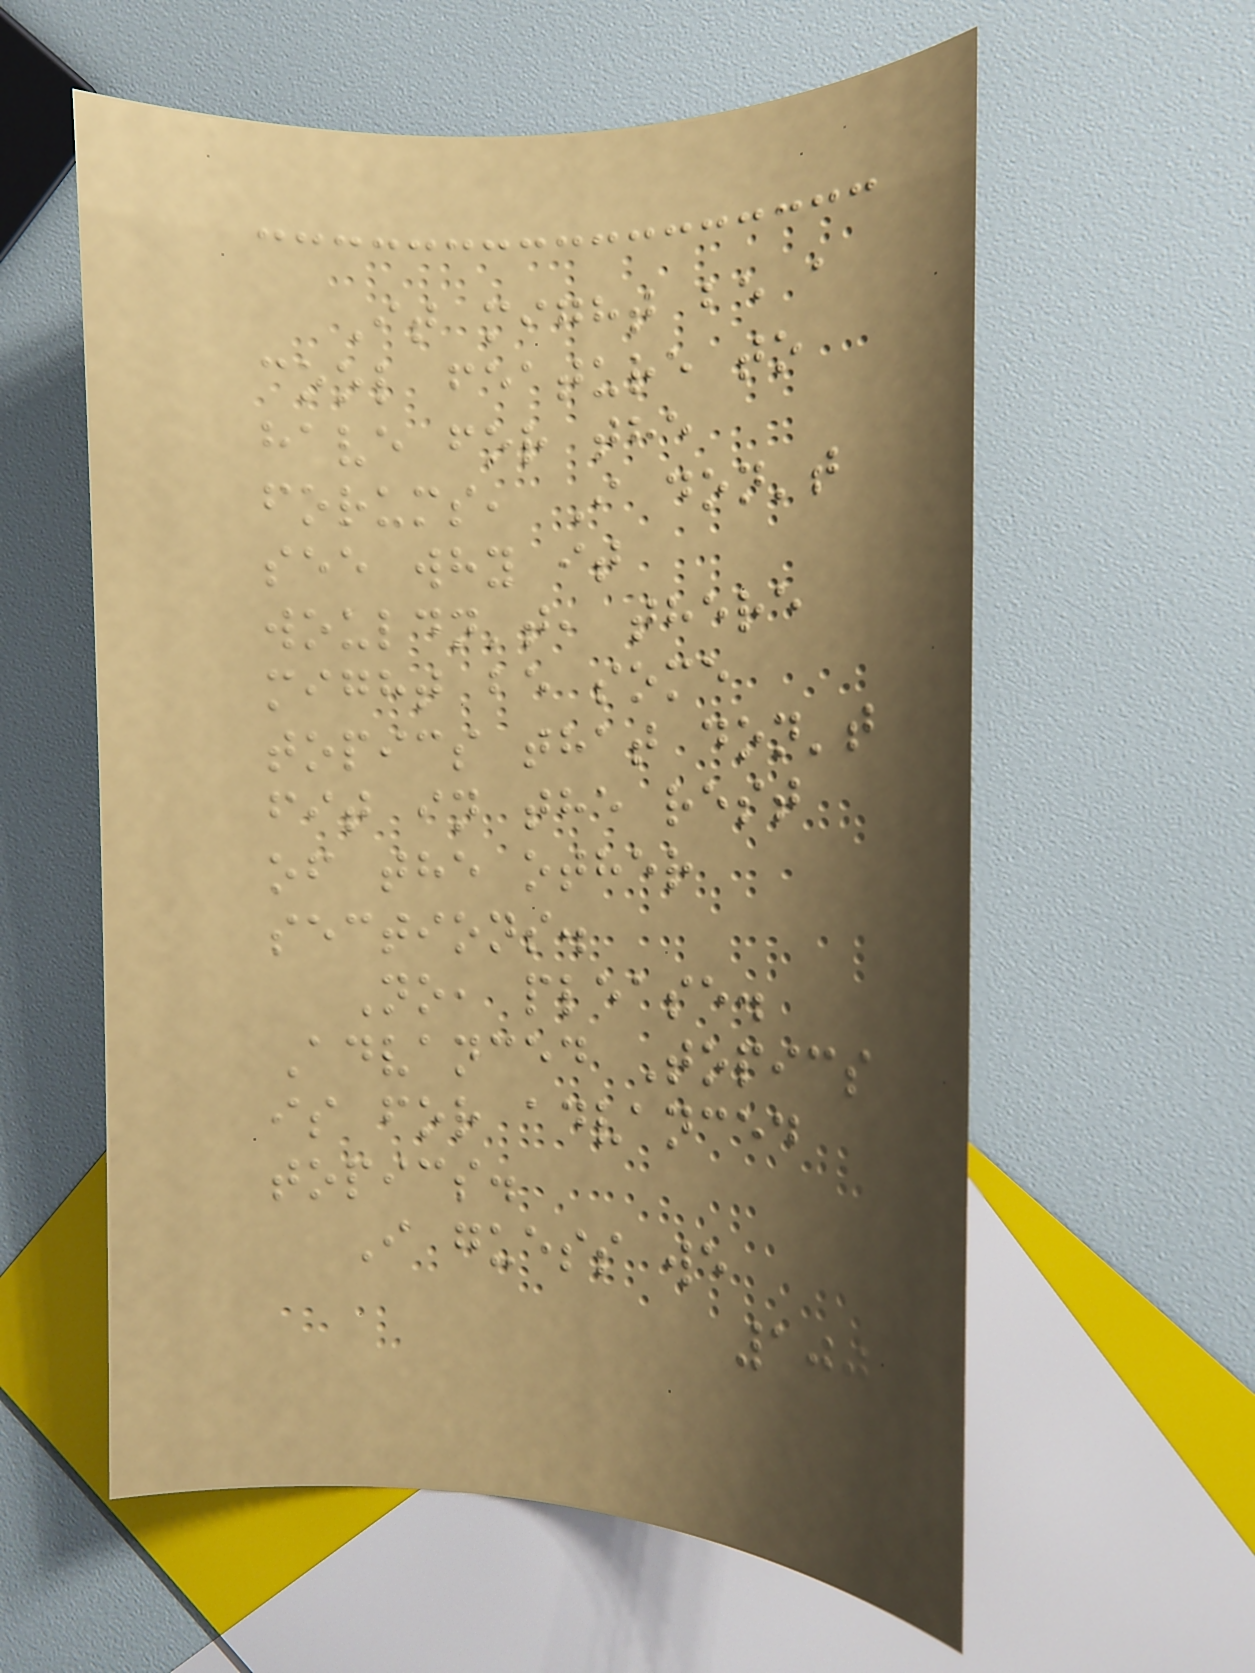It might be a
cool feature to
have for the
forums, I don't
see why it
wouldn't, there
might be some
topics that don't
fit in the rest
of the other
sections.
No, please.
Advanced Topics
is for advanced
topics.
I guess we
100
